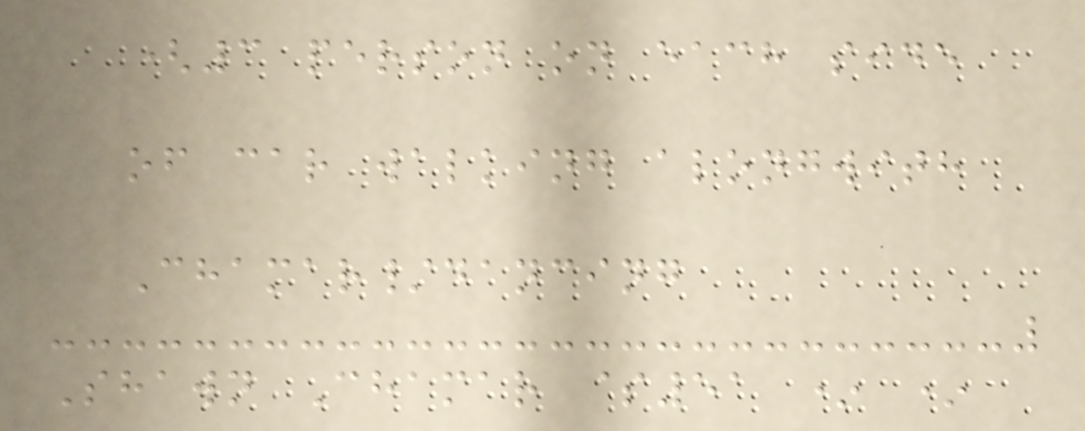(3 person on each side
of car walking alongwith
Chamar/dancing
Shawn Chamar $51 * *
